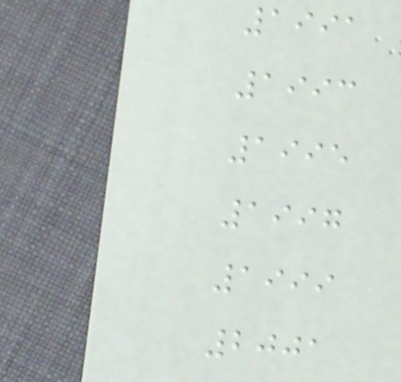1991
1993
1995
1997
1999
2001
